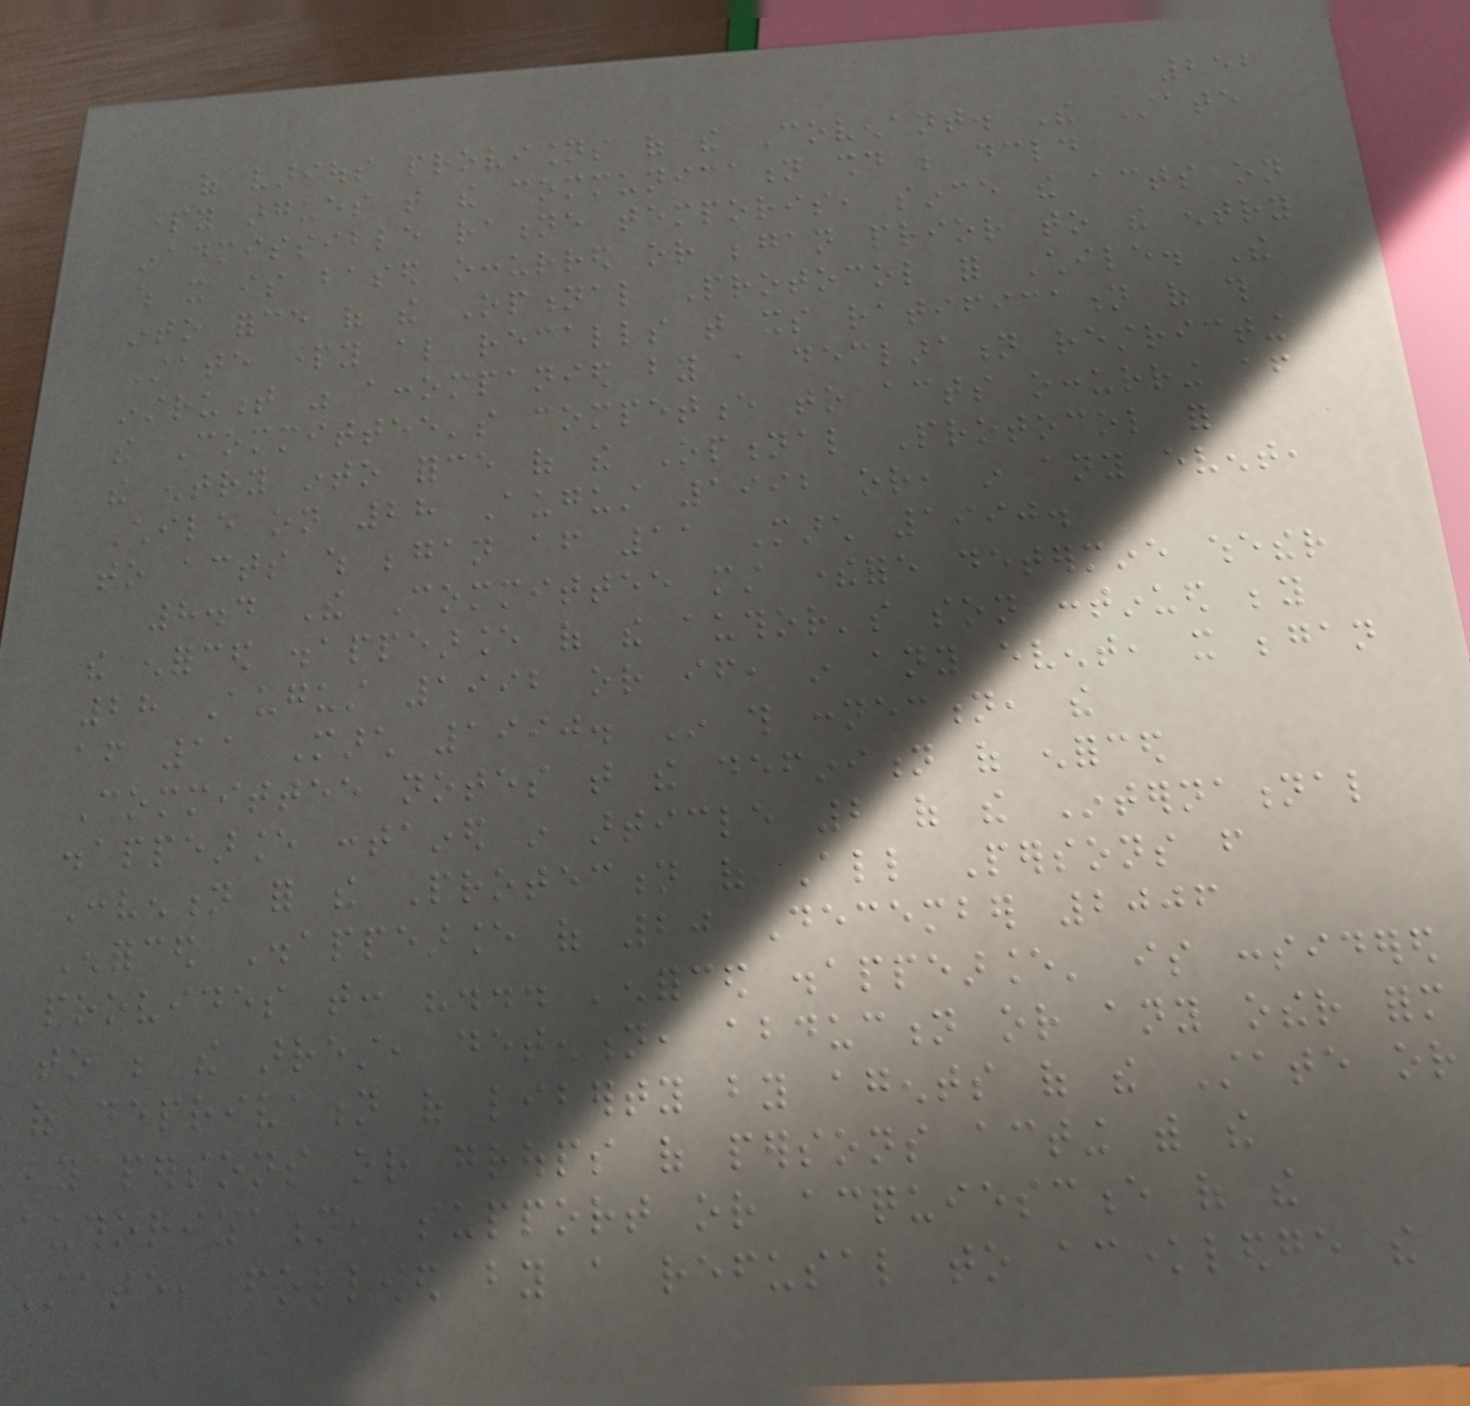252
of various provisions of the Covenant. The State
party argues that the communication should be declared
inadmissible ratione temporis, since the acts on
which it is based occurred or began prior to the entry
into force of the Optional Protocol for Chile. The
State party also recalls that its ratification of this
instrument was accompanied by a declaration restricting
the Committee's competence to acts occurring after
the entry into force of the Optional Protocol for
Chile on 28 August 1992 or, in any event,
to acts which began after 11 March 1990.
8.4 The Committee must therefore determine whether
the enforced disappearance of the author's son continued beyond
28 August 1992 or if, in any event, it began
after 11 March 1990. In this connection, the
Committee notes that the definition of enforced
disappearance contained in article 2 of the International
Convention for the Protection of All Persons from
Enforced Disappearance of 20 December 2006
provides that: "... 'enforced disappearance' is considered
to be the arrest, detention, abduction or any other form
of deprivation of liberty by agents of the State or
by persons or groups of persons acting with the
authorization, support or acquiescence of the
State, followed by a refusal to acknowledge the
